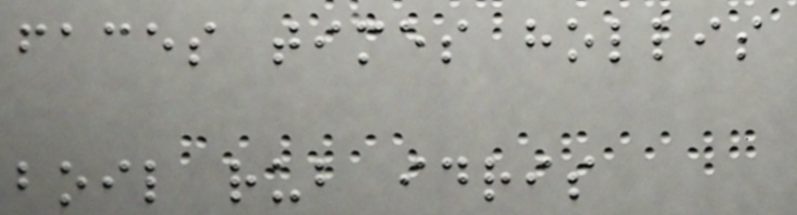faces times hollis
boil rub idris
